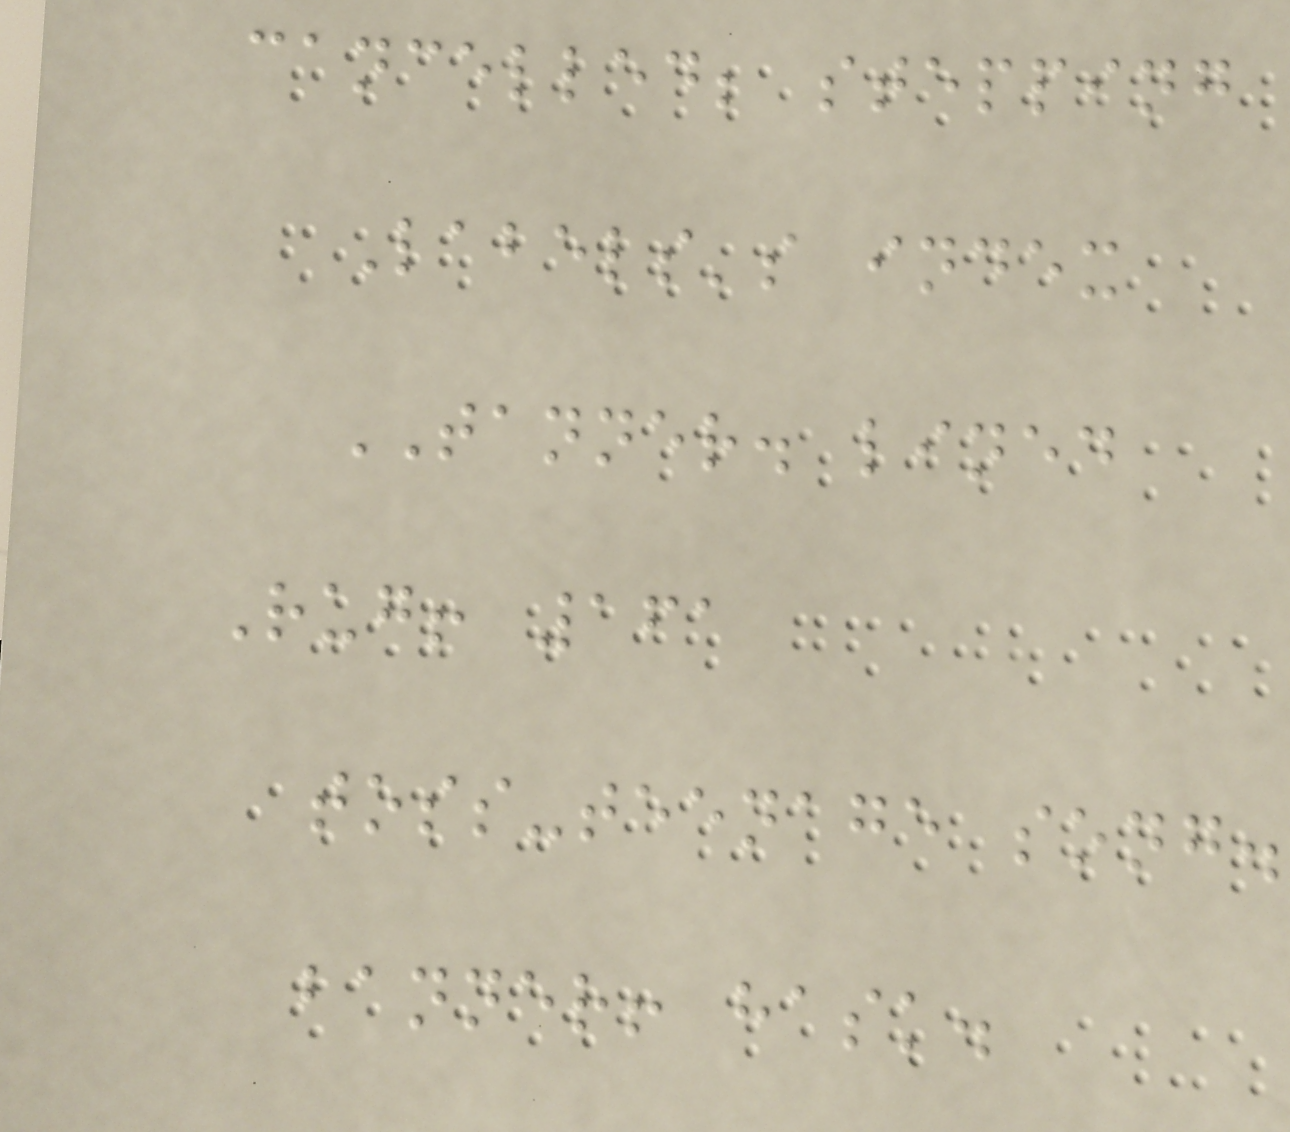cancelled; stepping
Labels's index
TANNER. lined
Rug! 161
toss-teenage song.
banner! hask.
